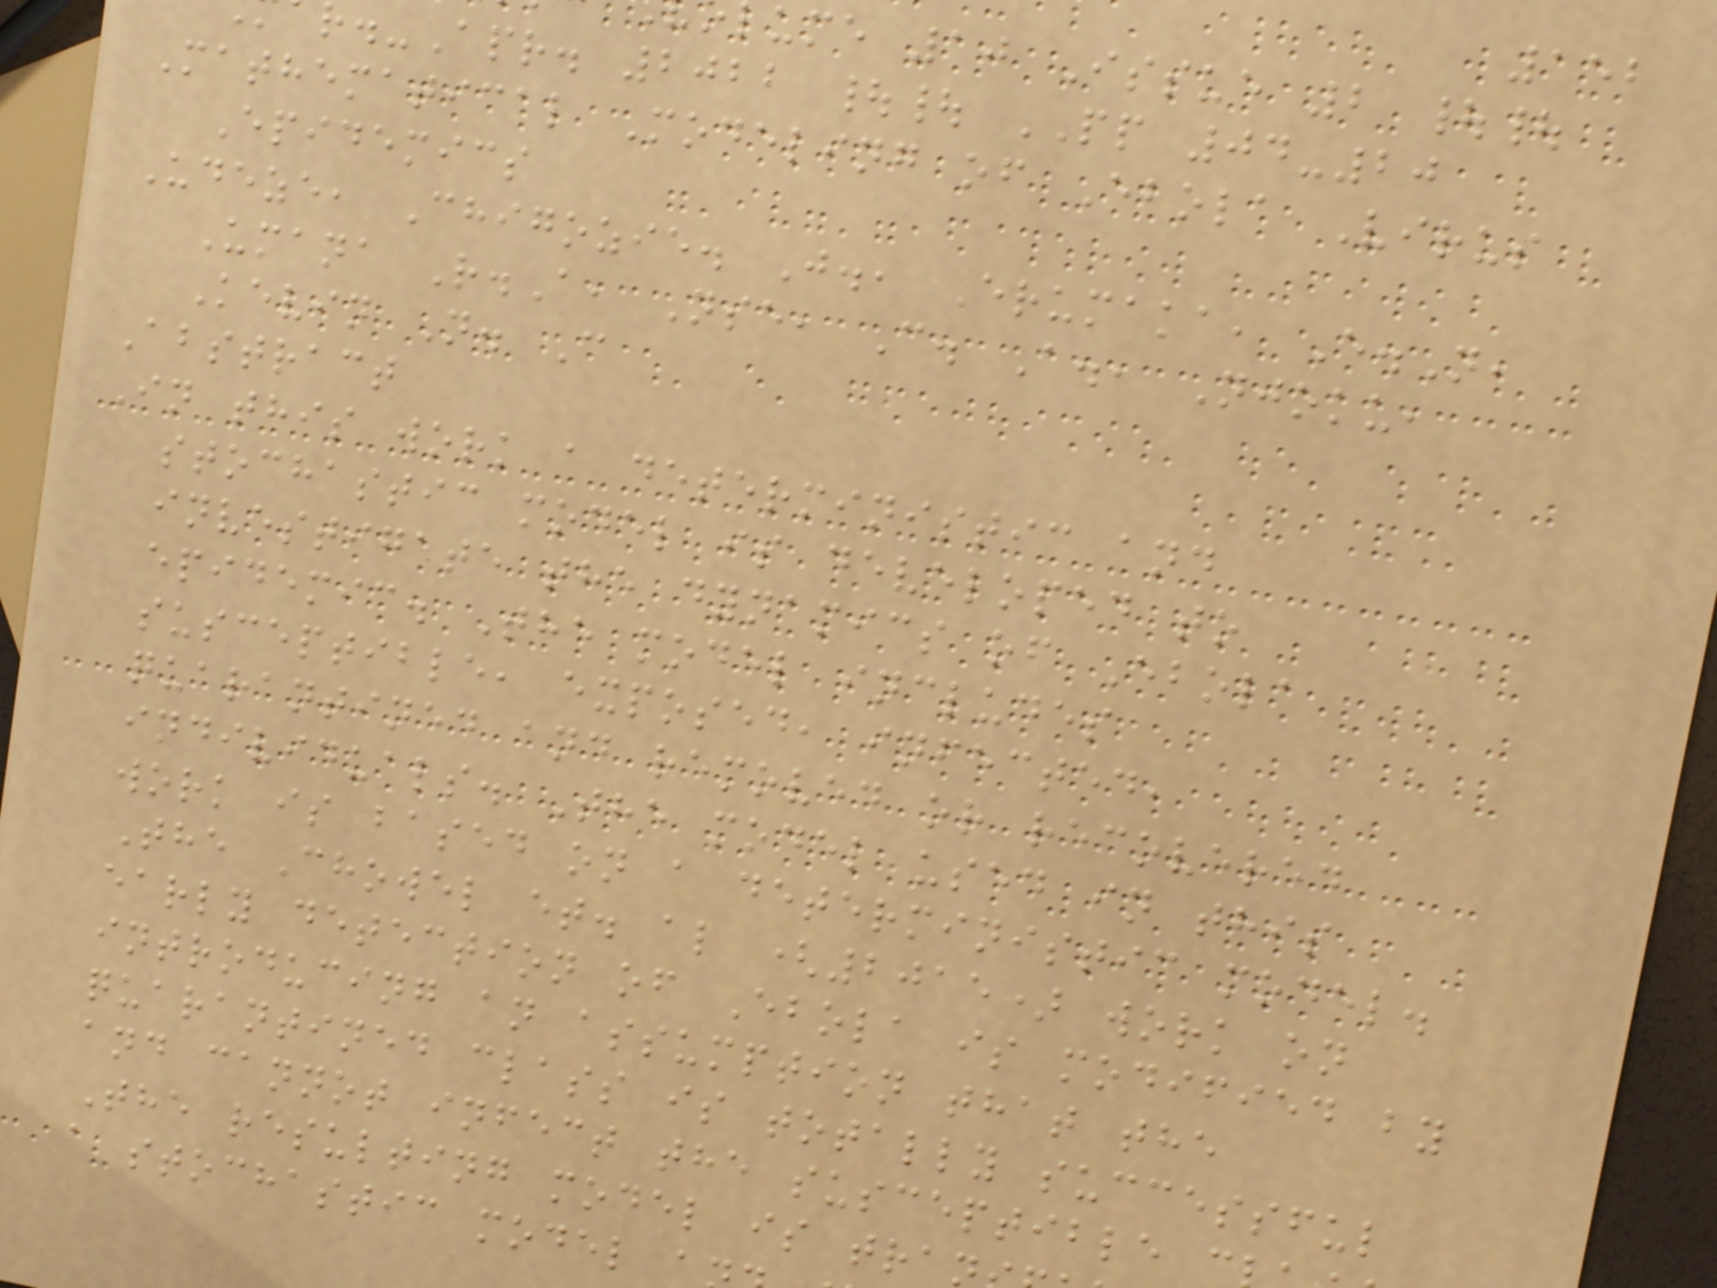152
ume 10 Issue 2 ||
r.-Apr. 2022 || PP 04-20
Mathematical Modeling of Ebola Virus
Epidemics
Udeze, Chigozie. J., Erumaka, E.N,
Umana R.A, Nse, C. A., Njoku,
Kevin N. C
Abstract
In this work a deterministic and
stochastic model is developed to
investigate the dynamics of Ebola
epidemic. The model includes
susceptible, exposed, infected,
quarantined and removed or recovered
individuals. The model used in this
work is based on a deterministic model.
The Chowel et. al (2015) work on
early detection of Ebola is modified by
introducing an assumption that the
quarantined class is totally successful
and cannot infect the susceptible c
The resulting model is tra
a stochastic model a
